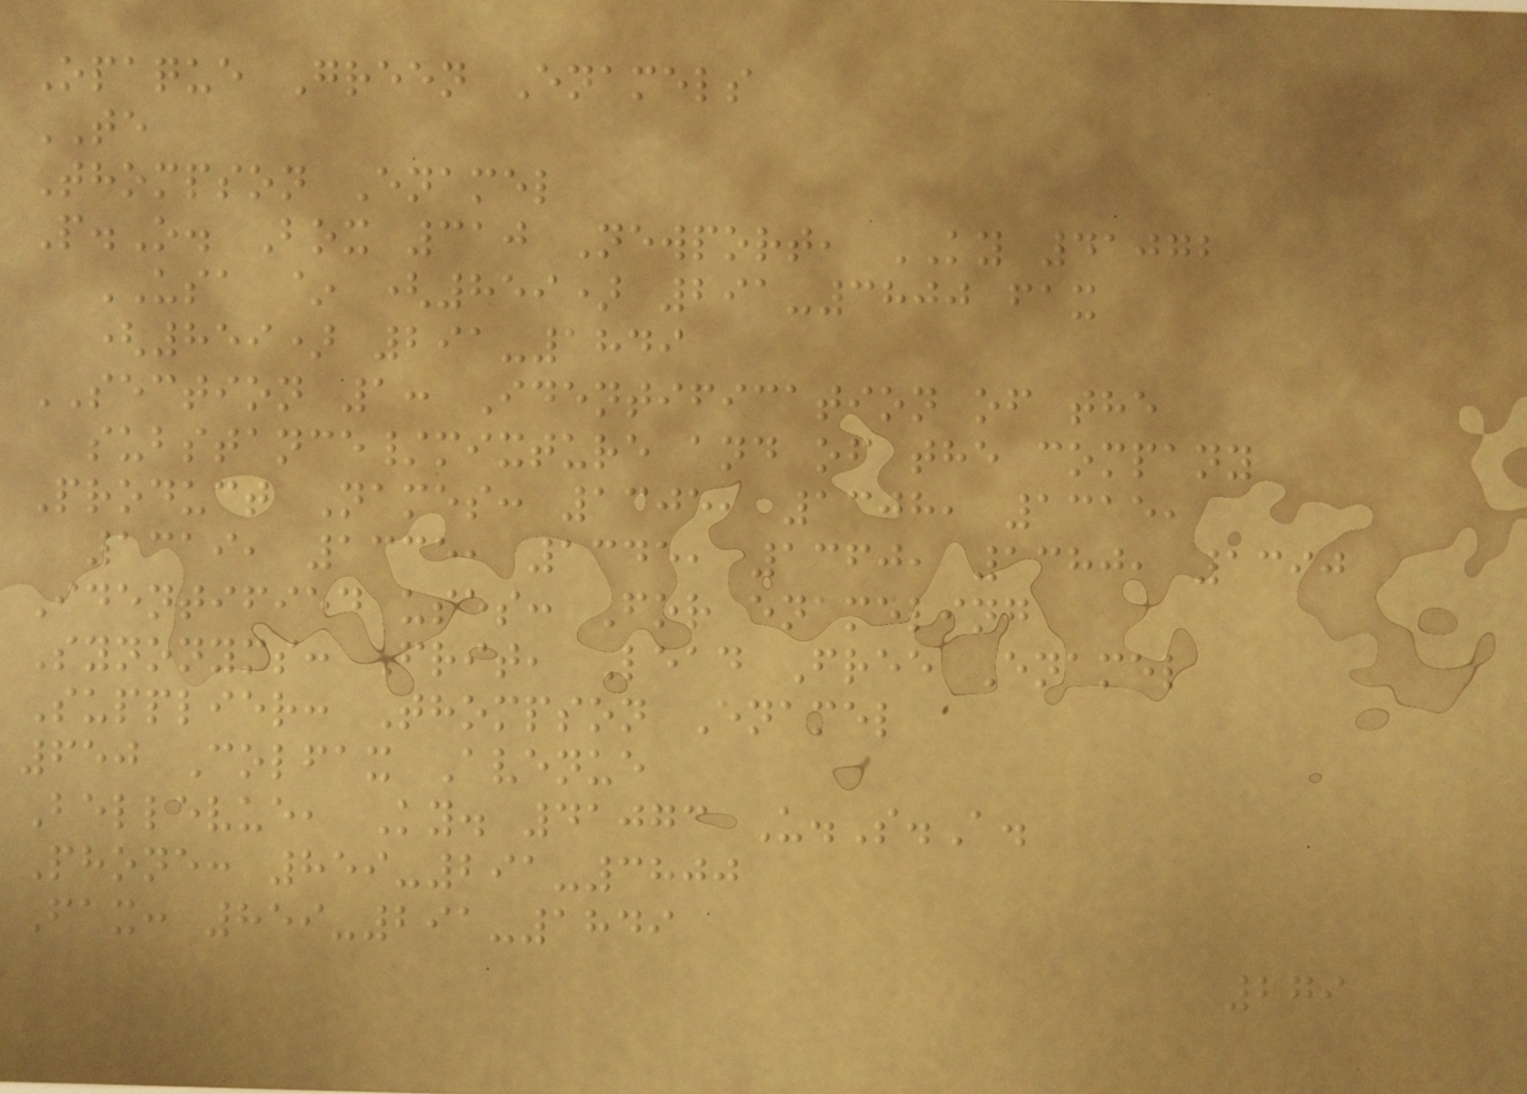Opaque Green Enamels
TE
Thompson Enamel
P.O. Box 310 Newport, KY 41072
USA ~ (859) 291-3800 fax
(859) 291-1849
SECTION 1: Identification of the
substance/mixture and of the company
Product Names: 1305, 1308, 1315,
1319, 1335, 1345, 1360, 1380, 1390
Identified uses: For enameling
Synonyms: Frit, Lead Free Enamel
Supplier: Thompson Enamel
650 Colfax Avenue
Bellevue, Ky. 41073 U.S.A.
Phone: 859-291-3800
Fax: 859-291-1849
279
